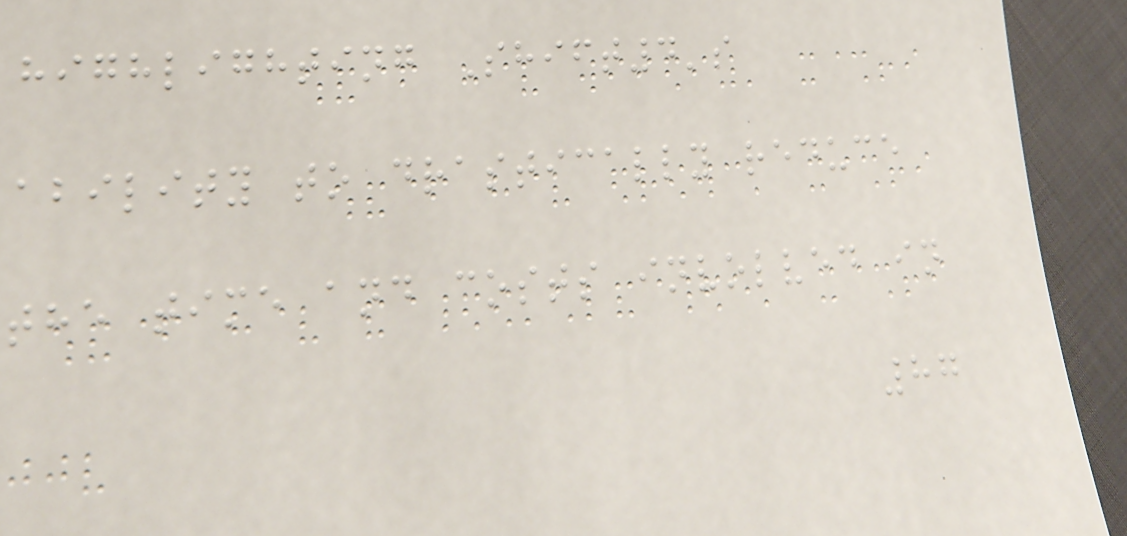highlighting Shift4's
ability to drastically reduce
the time and costs involved in
87
